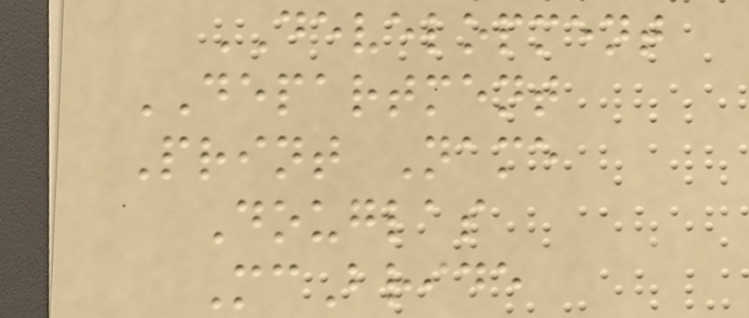DEVELOPMENT
DEPARTMENT
Print Name
Douglas
McBride
